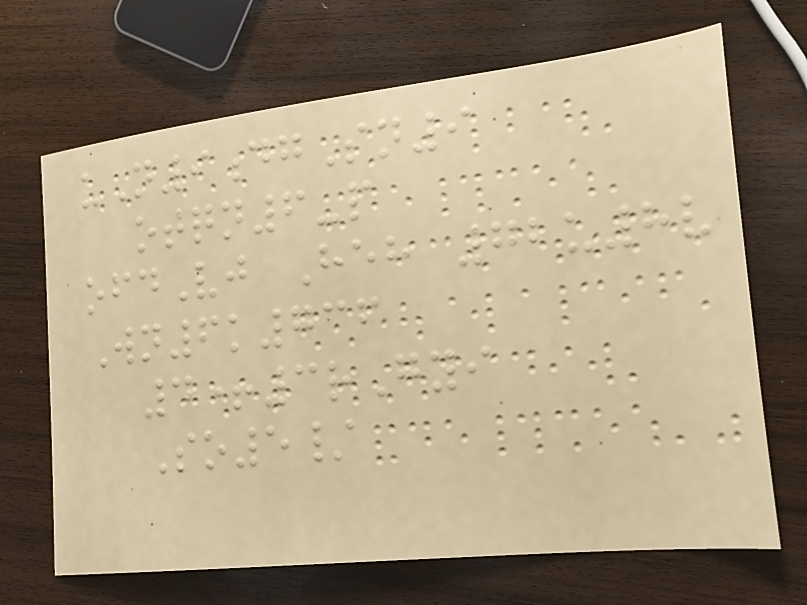uN9dgSn9
otqn6-p
ofdVj Heh 72u8v
Wn6k736
4+3rGyi
So5/
